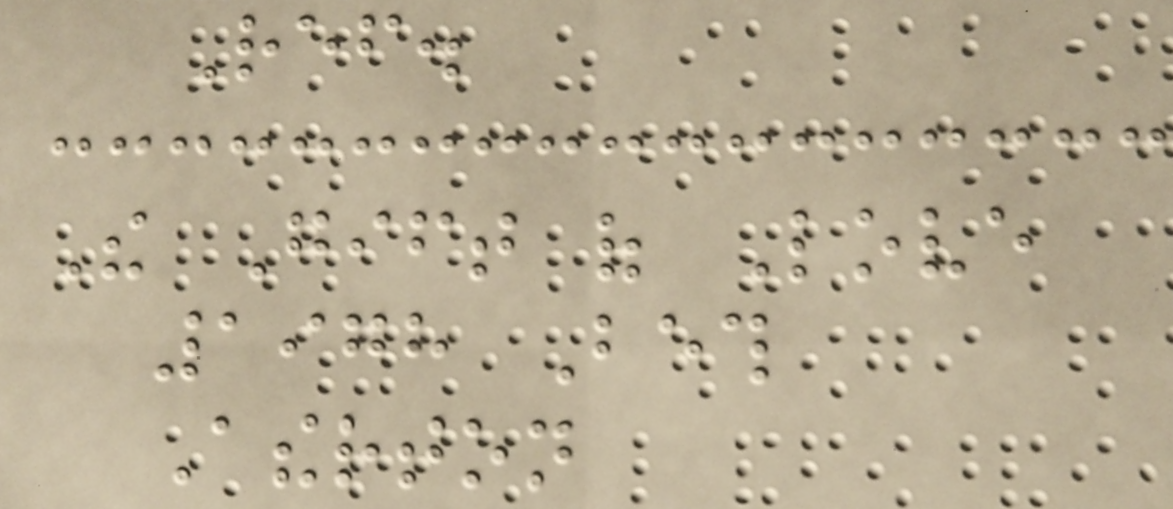Ref.
The Gift of Love
1978 Beth
Atherton
